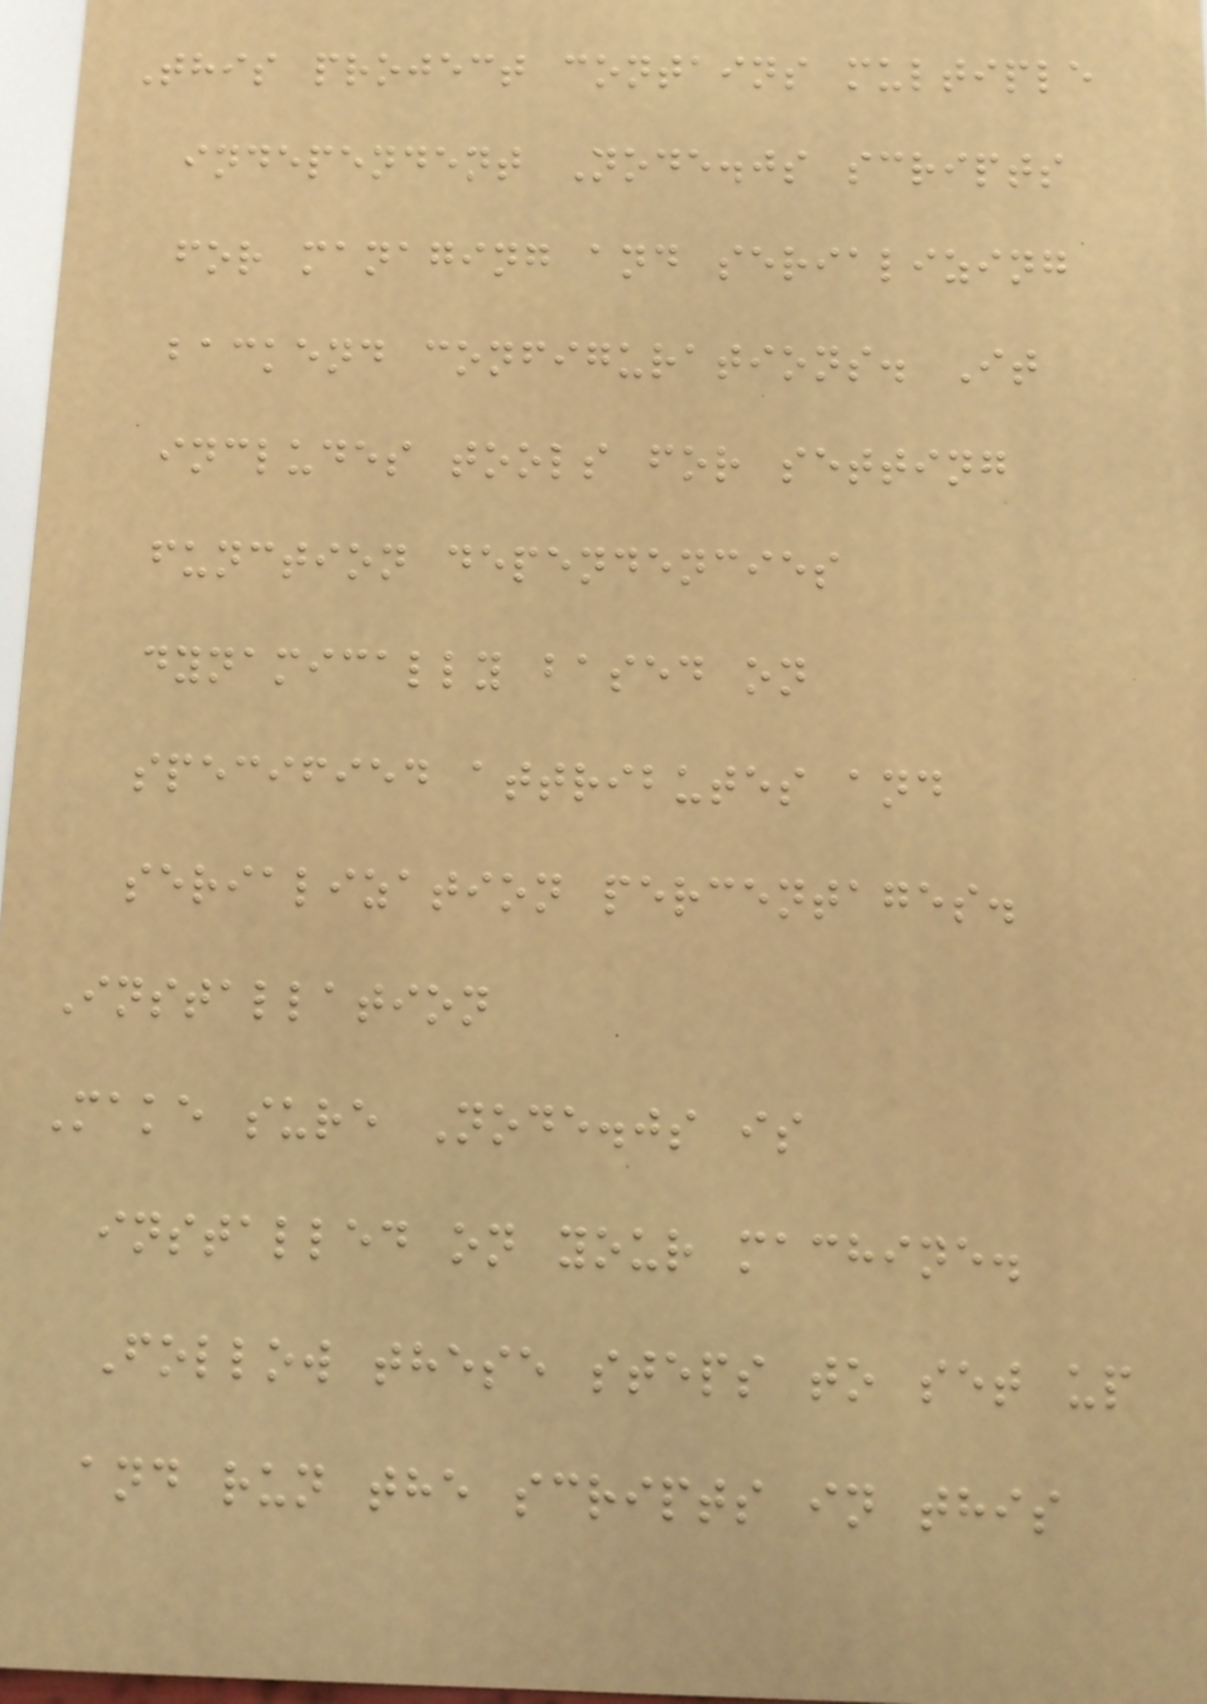This project contains multiple
independent Node.js scripts
for managing and serializing
backend configurations. It
includes tools for setting
function dependencies
dynamically based on
specified attributes and
serialization percentages.
Installation
Make sure Node.js is
installed on your machine.
Follow these steps to set up
and run the scripts in this
